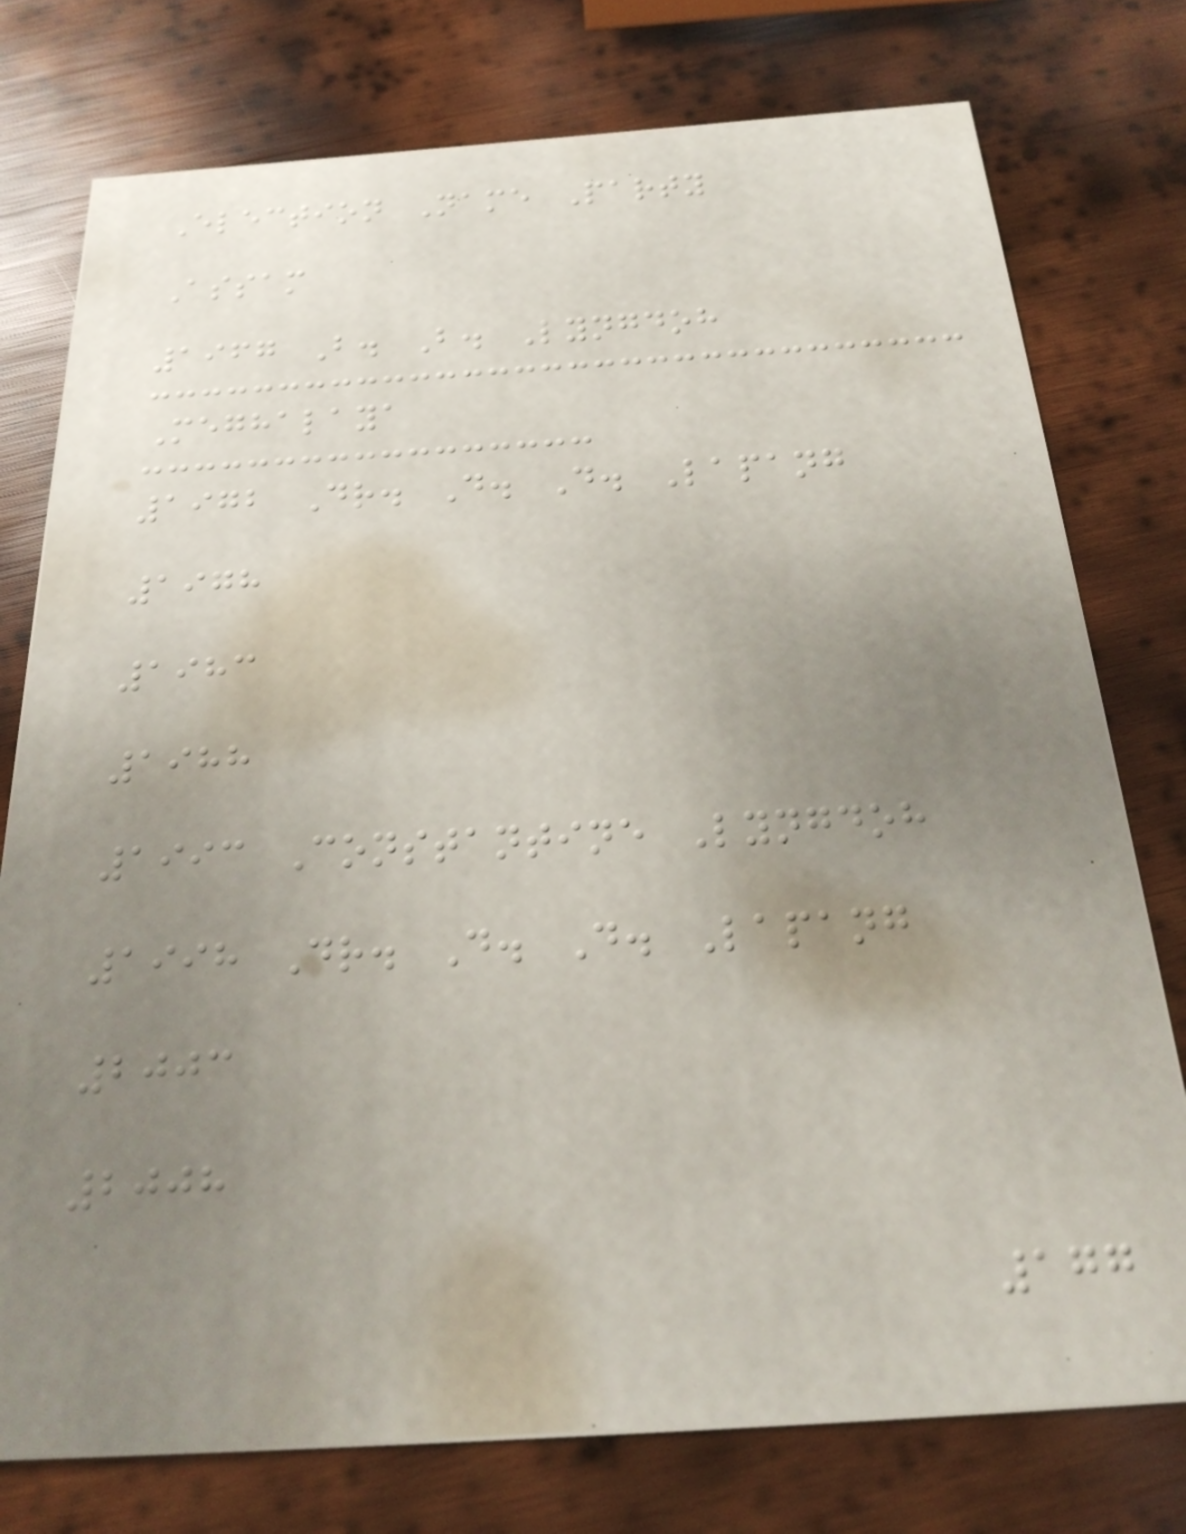Election Name Party
Assam
1967 B. B. Lyngdoh
Meghalaya
1972 Dr. D. D. Lapang
1978
1983
1988
1993 Constantine Lyngdoh
1998 Dr. D. D. Lapang
2003
2008
177
